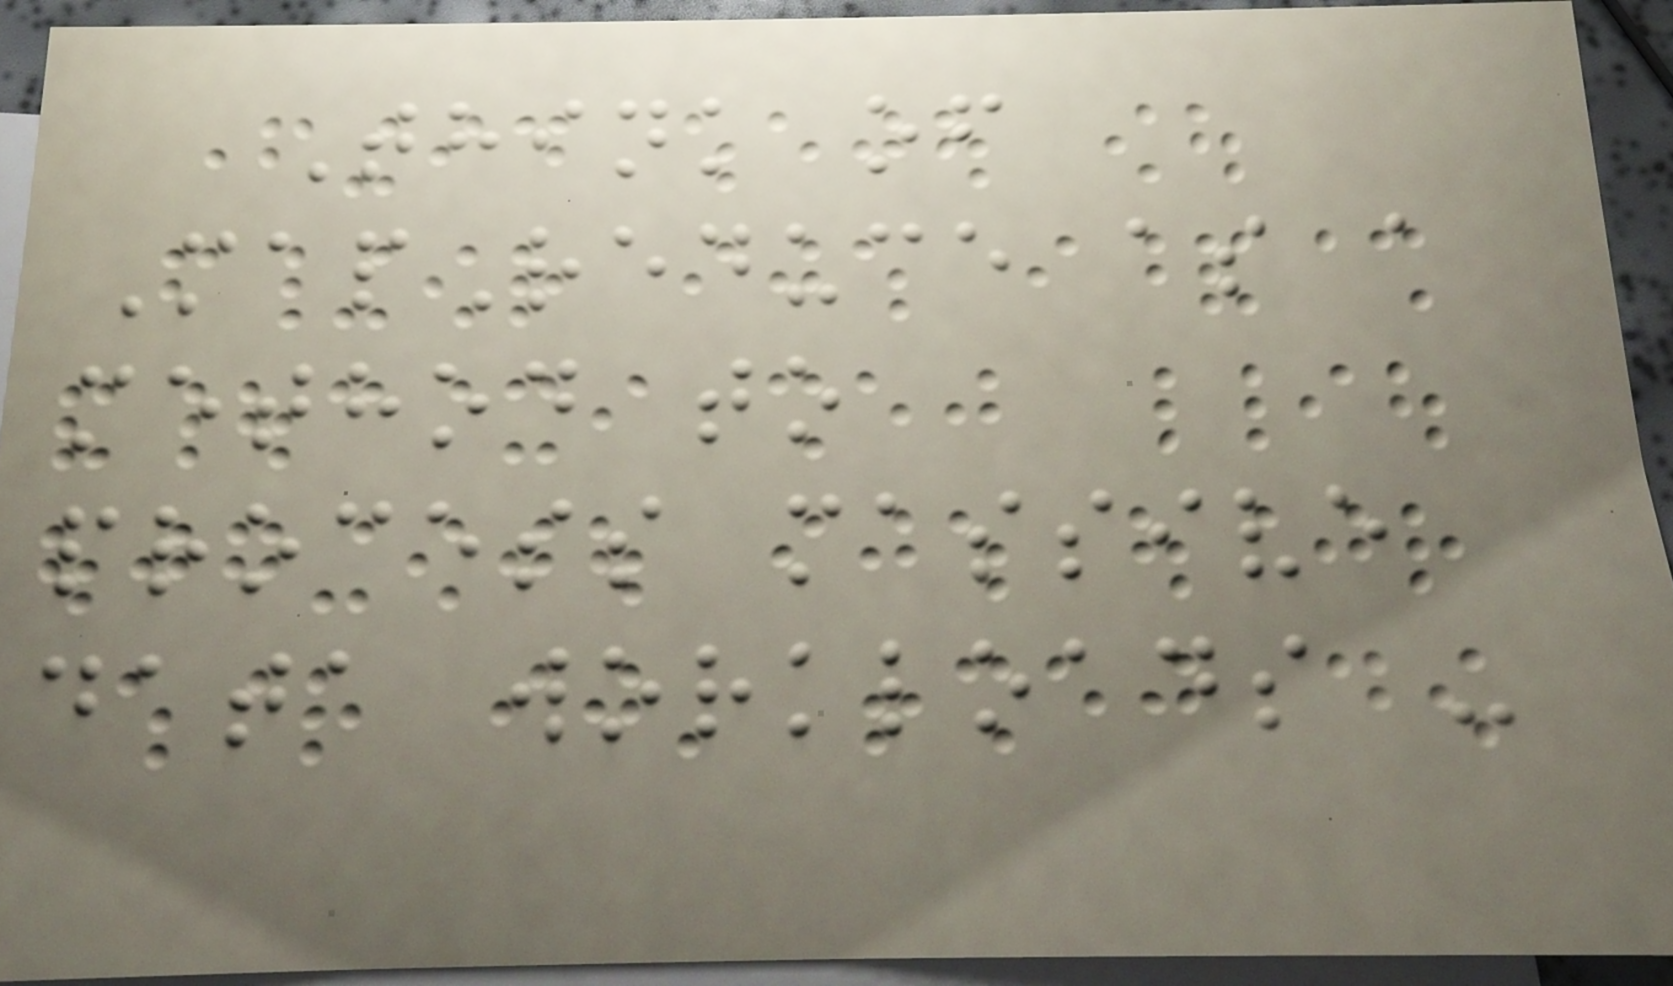Think of
MapReduce as a
method to
process massive
data workloads -
